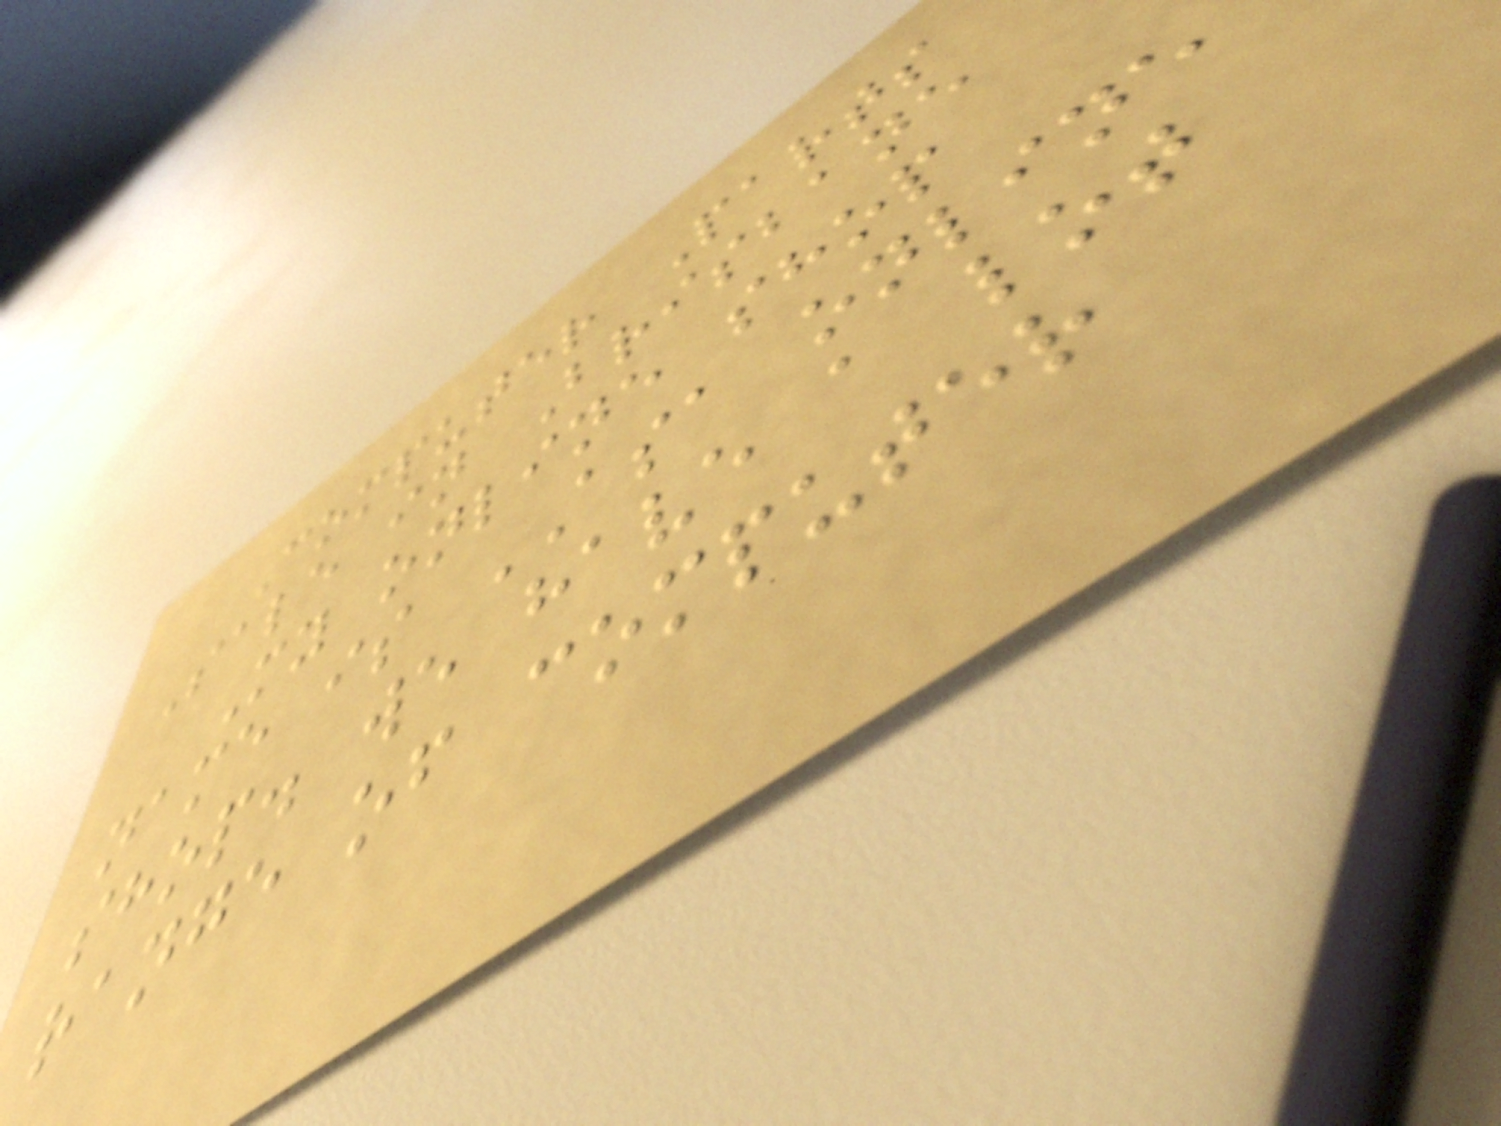Computer Parts
Sale in Brisbane
My online shop
name is ASA online
shop. we have a lot
range of computer
